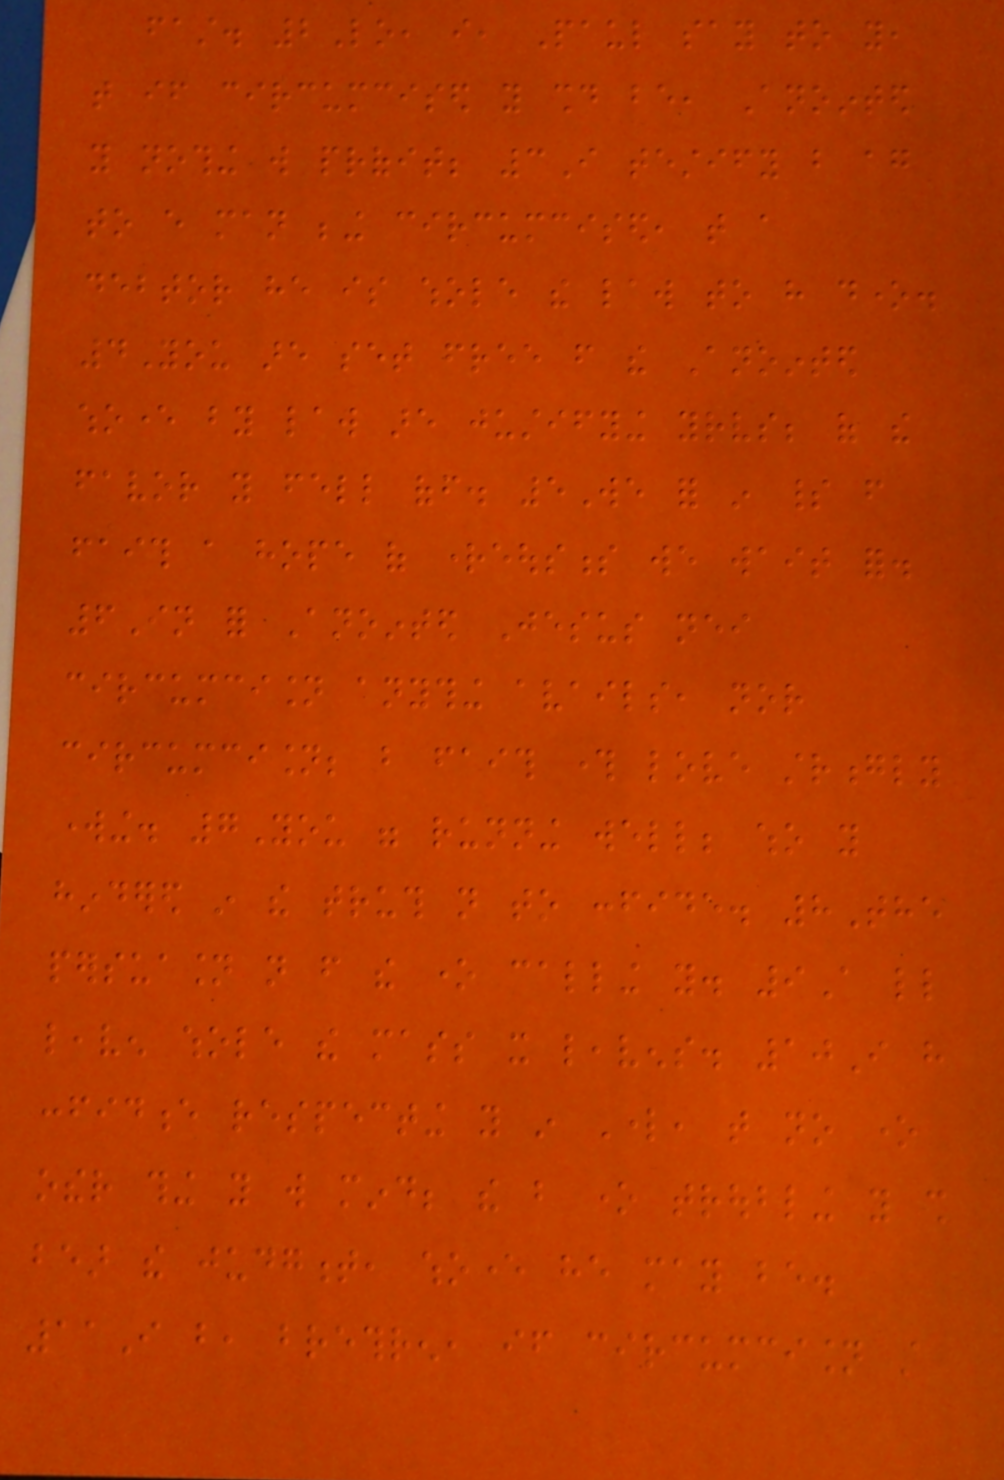fast. 2Lo, i, Paul say to you,
that if circumcised you should be, Anointed
you nothing will profit; 3I testify but again
to every man being circumcised, that a
debtor he is whole the law to have done.
4You are set free from the Anointed
whoever by law are justifying yourselves; of the
favor you fell off. 5We for in spirit from
faith a hope of righteousness we wait for.
6In for Anointed Jesus neither
circumcision anything avails, nor
circumcision; but faith through love strongly
working. 7You were running well; who you
hindered in the truth not to confide. 8The
persuasion not from the one calling you. 9A little
leaven whole the mass it leavens. 10I have
confidence respecting you in Lord, that no one
other thing you will mind; the but one troubling you shall
bear the judgment, whoever he may be.
11I but, brethren, if circumcision still
